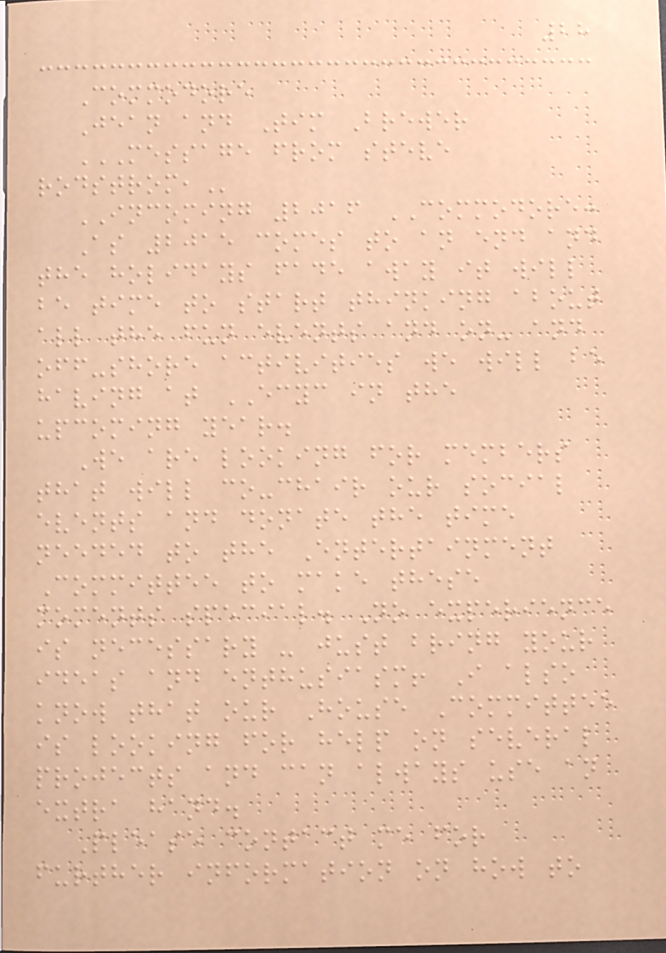28
Commodore
Jean and Tim Brewer
MESSAGE FROM STEVE
RODSTROM,
INCOMING 2016 COMMODORE:
As 2015 comes to an end and
the holidays fade away it will
be time to start thinking about
all the fun events and on- and
off-shore activities we will be
having at ECYC in the
upcoming year.
We are looking for members
that will co-chair our social
events and donate the time
needed to the Entertainment
Committee to make these
moments special. No experience
is necessary - just bring your
ideas and enthusiasm! I also
know that our House Committee
is looking for help on several
projects and can always use an
extra hand.
Please contact me for
further information on how to
